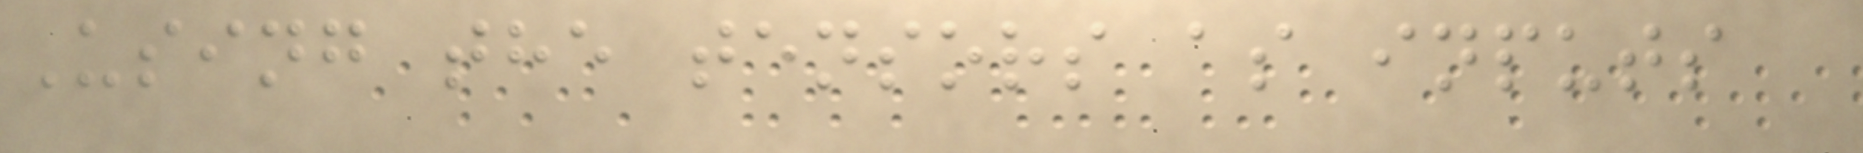Using the tensors as inputs
